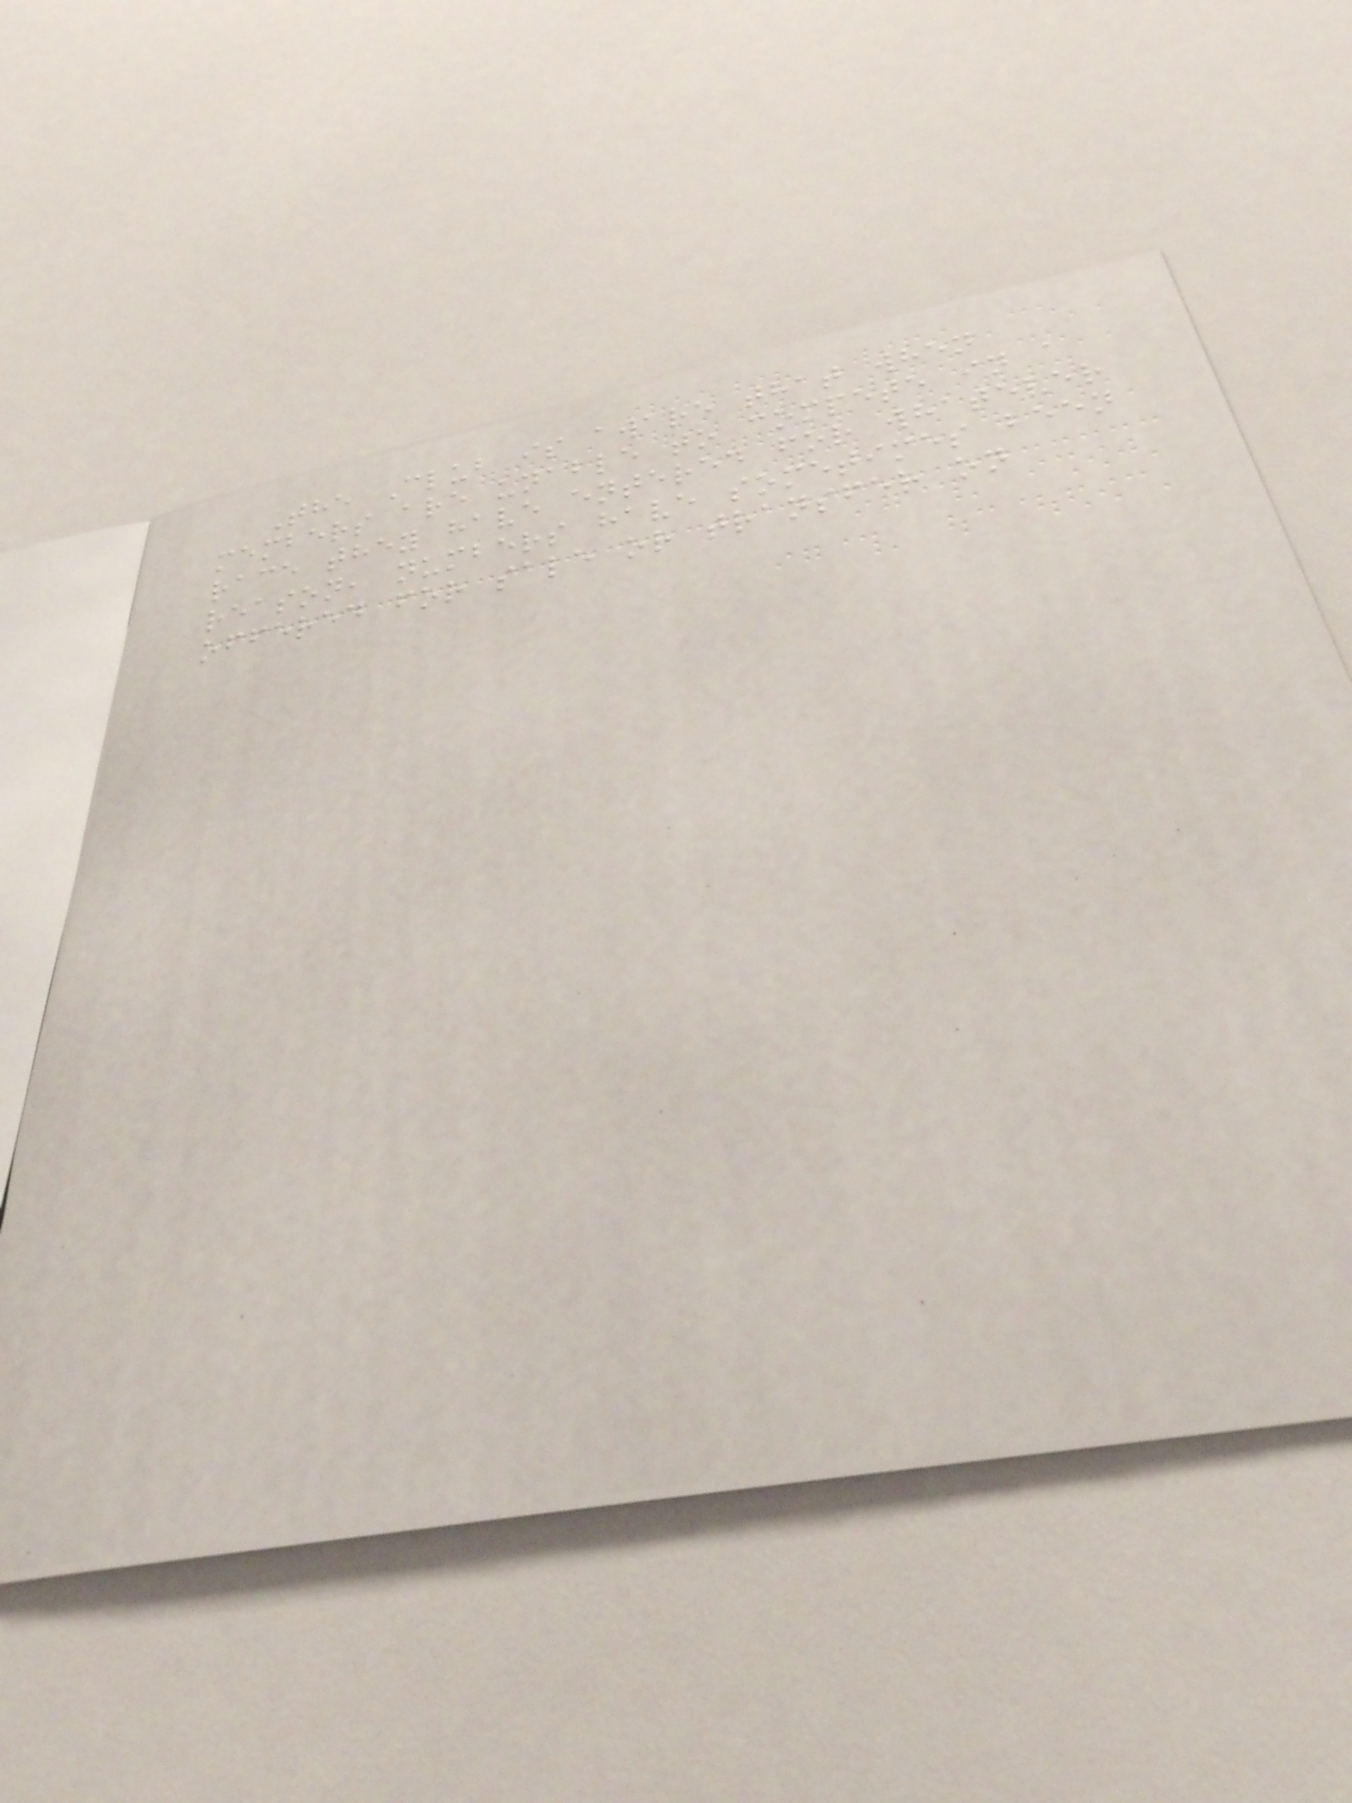The Club is aware that when
members are unable to compete in a
race they have entered for whatever
reason, numbers have sometimes been
offered for sale or transfer on
